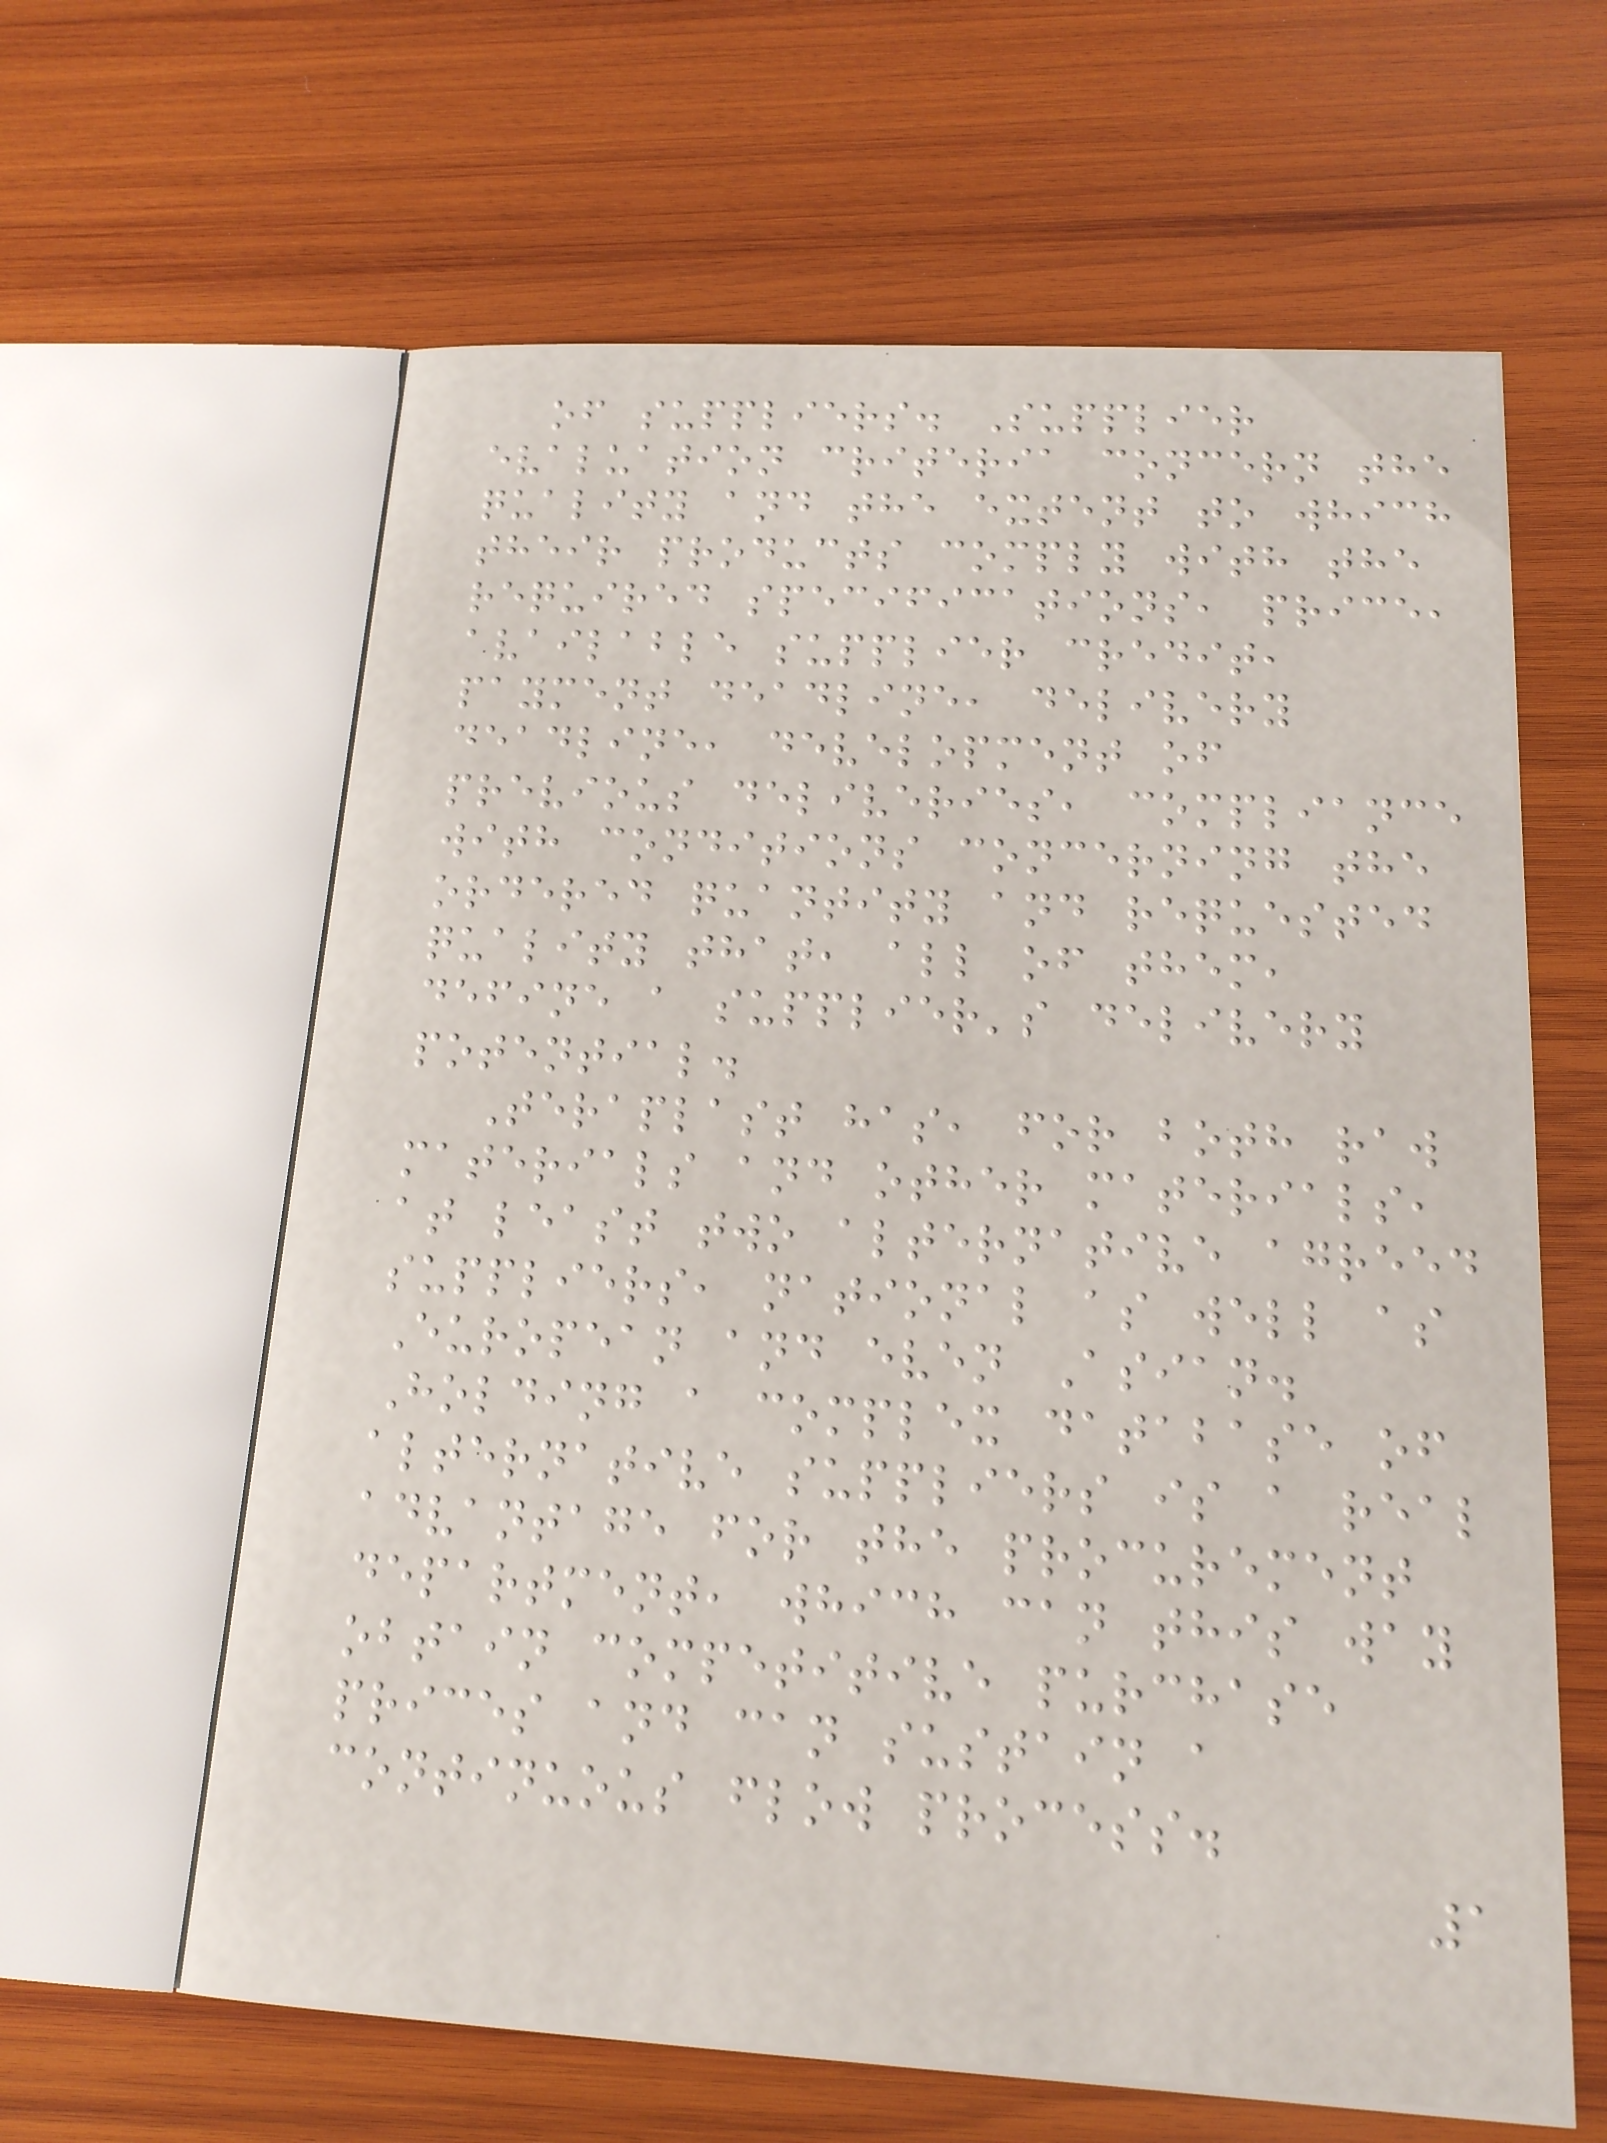of suppliers. Supplier
evaluation criteria concern the
quality and the extent to which
their products comply with the
required specifications, price,
available supplier credit,
payment deadline, delivery
deadline, development of
previous deliveries, compliance
with conditions concerning the
ordered quantity and requested
quality that, all of them,
define a supplier's delivery
potential.
Teraplast has, for both raw
materials and other materials,
at least two alternative agreed
suppliers, national as well as
European and even Asian.
Holding a complex database of
alternative suppliers is a real
advantage for the procurement
department, which can this way
obtain competitive purchase
prices and can sustain a
continuous flow process.
1
